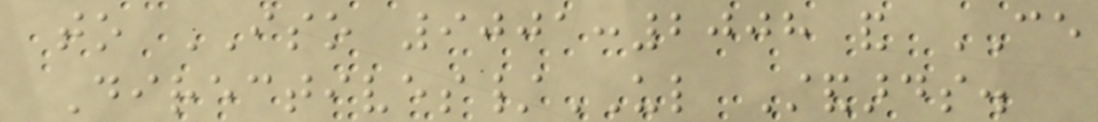to ISO 9001:2008 and CE
Directives/UL Standards.
